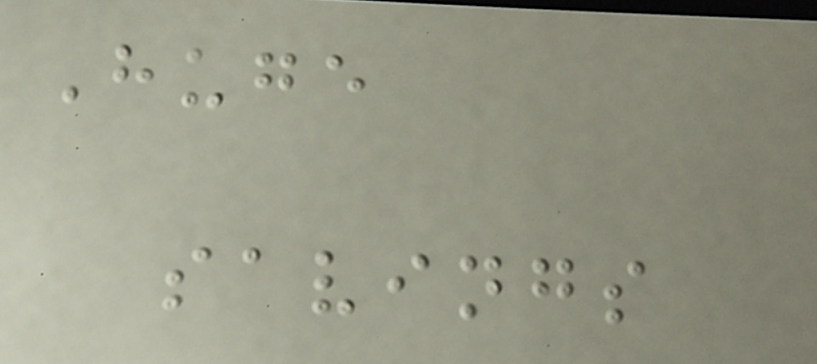Huge
savings
